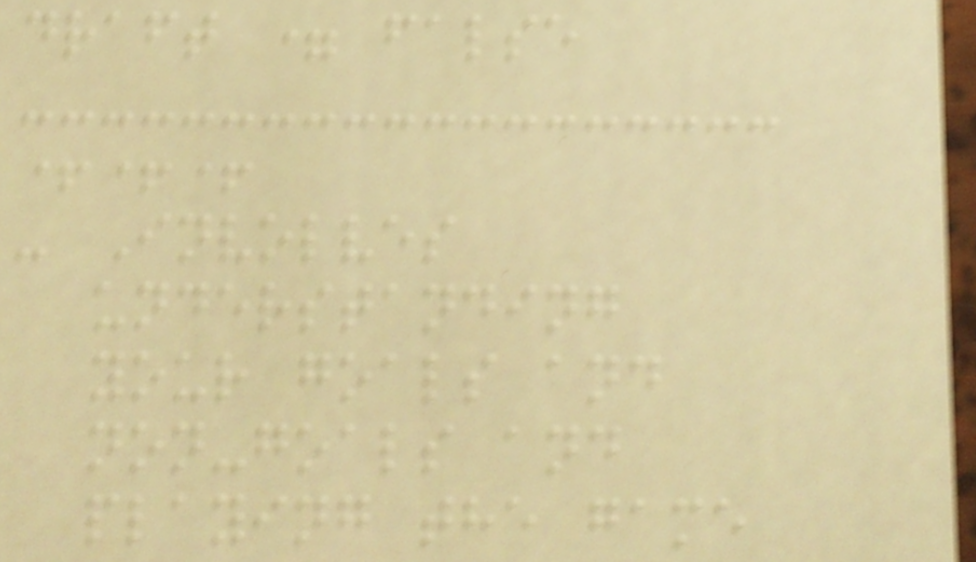draft = false
+++
- Involves
understanding
your goals and
non-goals and
playing the game
